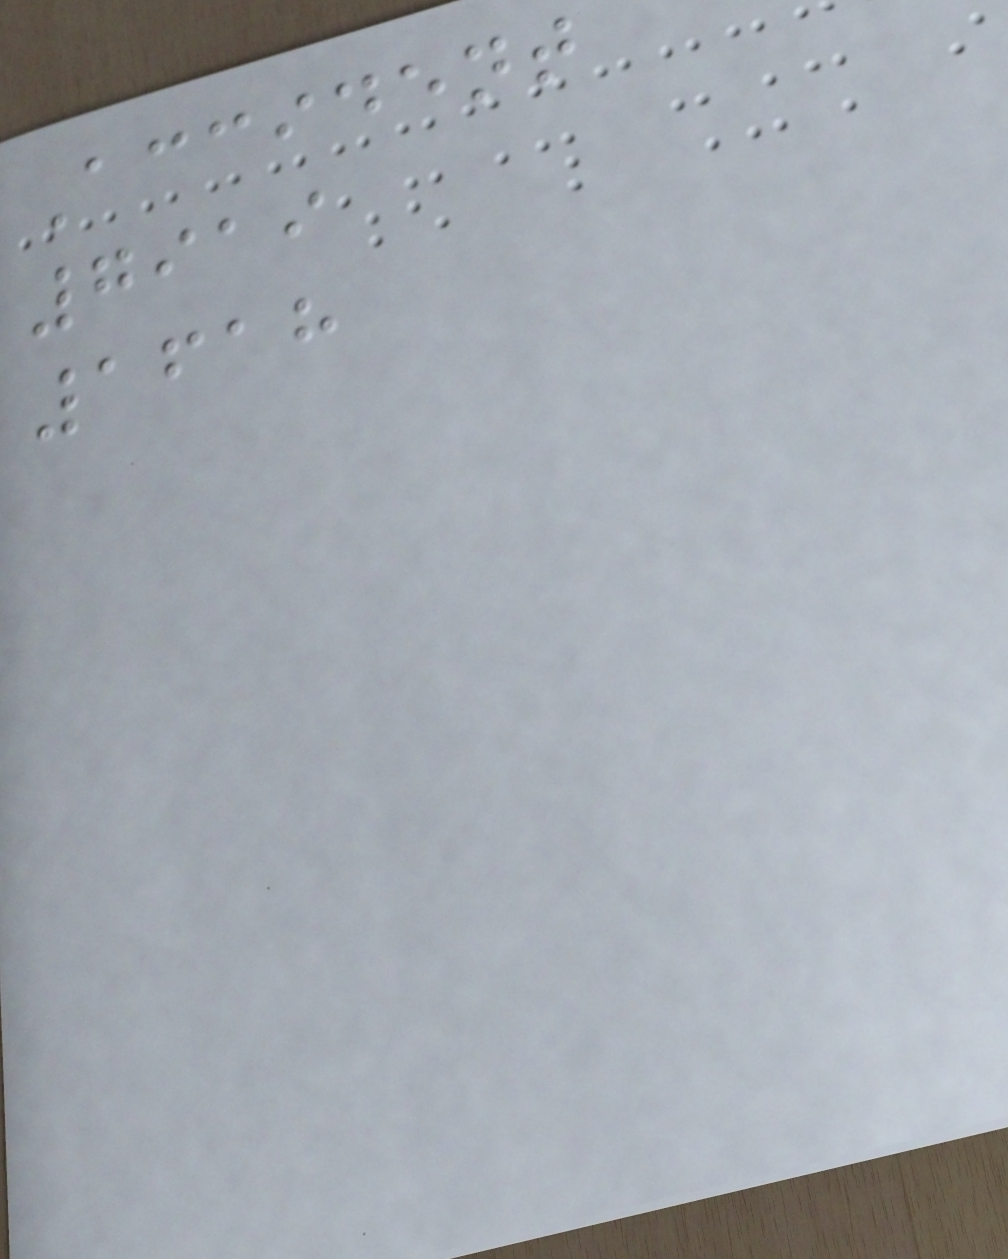Accident
7919
1618
